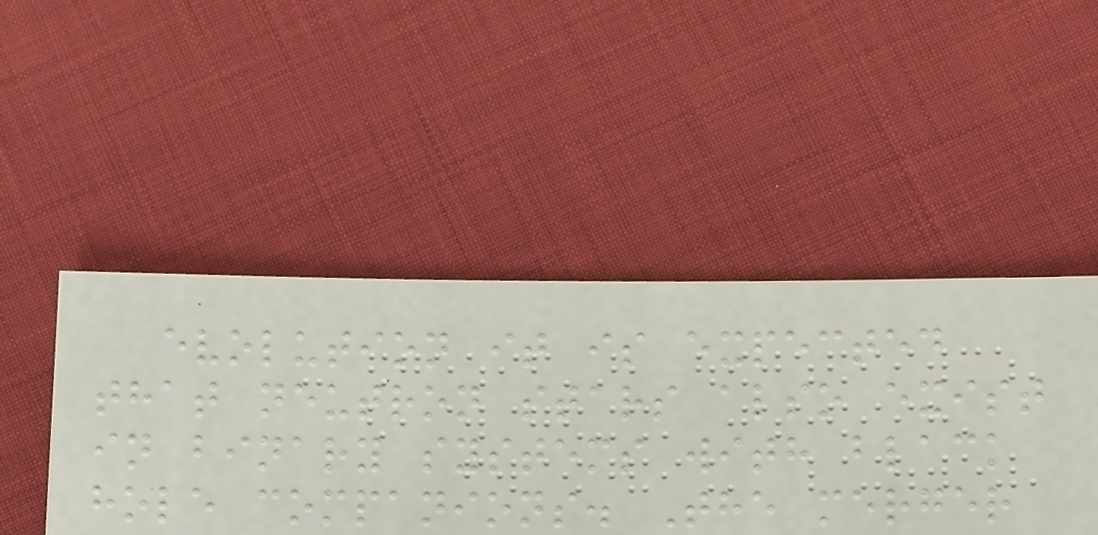evolution it is expected
that neutron stars also exist
in binary systems with black
hole companions. The merger
